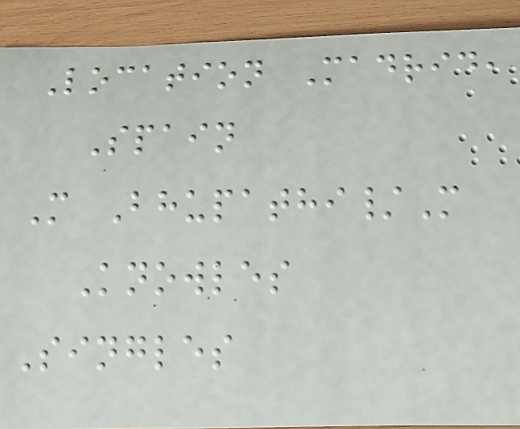Location Madrid,
Spain
M Bhupathi/M
Knowles
Singles
